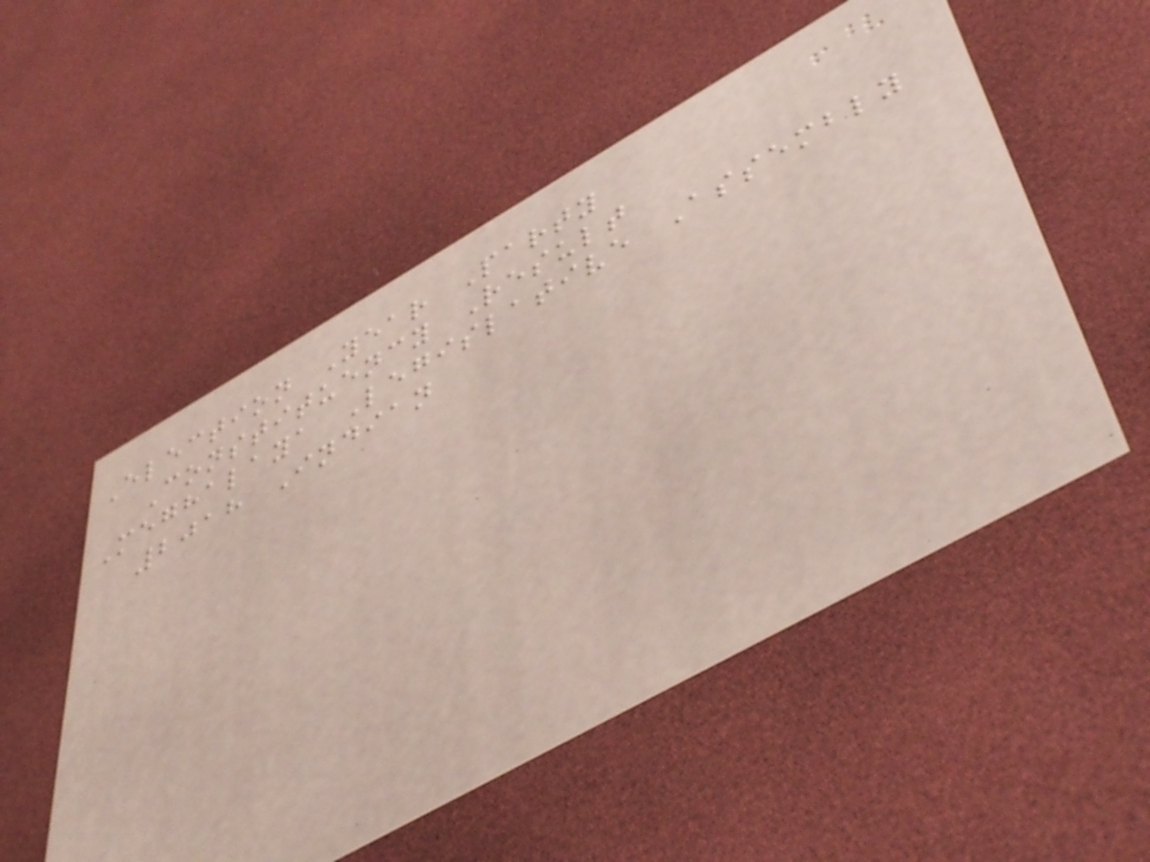Election Year Party
Constituency Result
Meghalaya Legislative Assembly
2018 Indian
